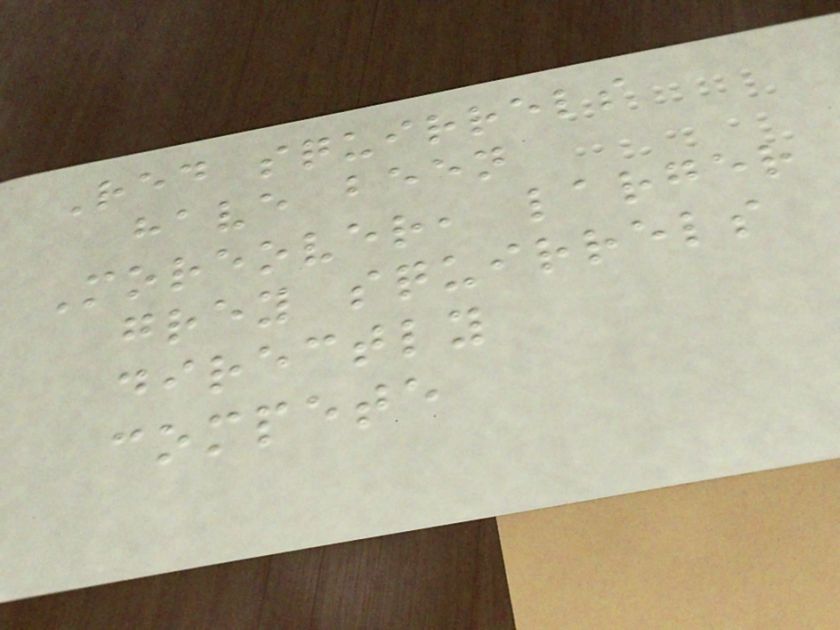Red squirrels
have been
Moreover, larger
grey squirrels
directly
compete
